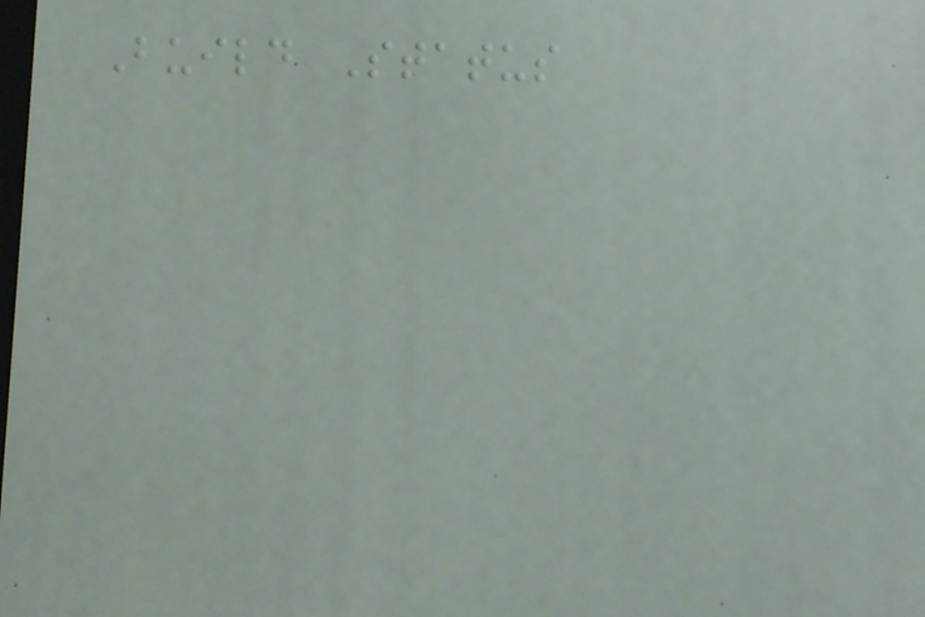Build Status
